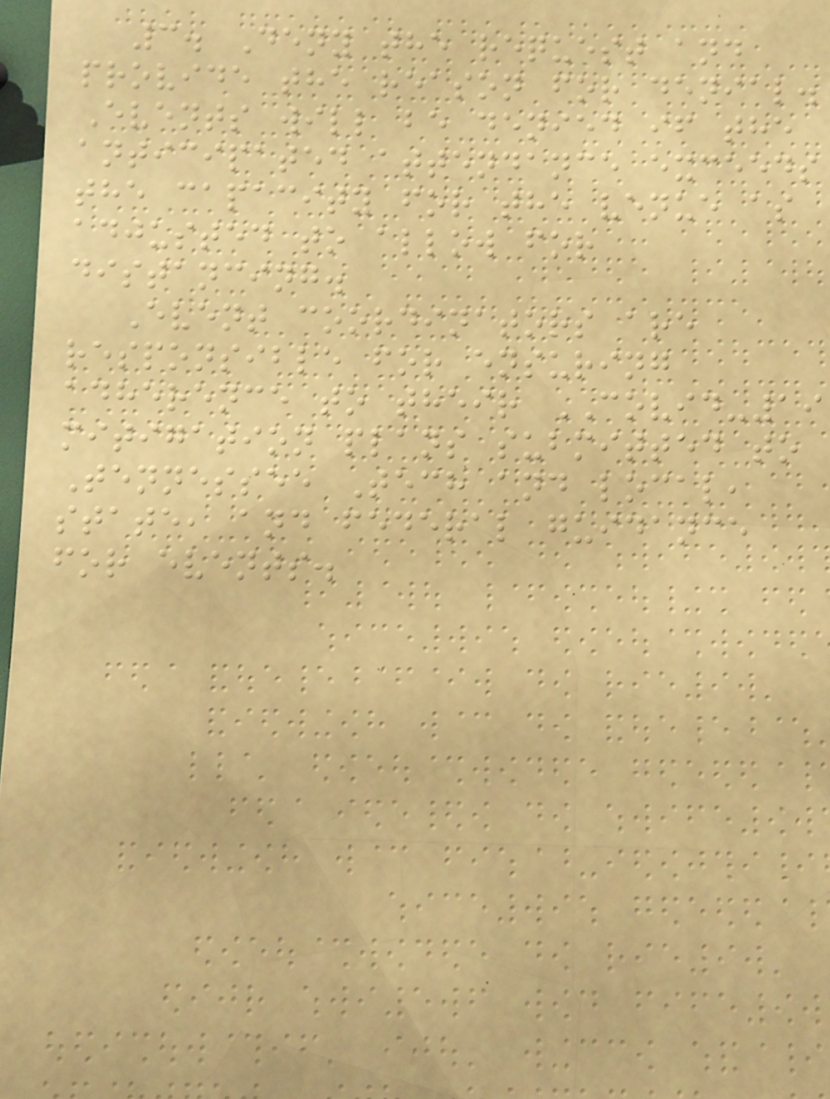3. Deny the request and
provide the reason for denial.
Events will be denied if the
anticipated attendance exceeds
the capacity for the venue as
adjusted to allow for
distancing.
Event coordinators are
responsible for ensuring
adherence to their COVID-19
mitigation plans submitted to
Tennessee Tech and local,
state, and federal guidance
for events.
